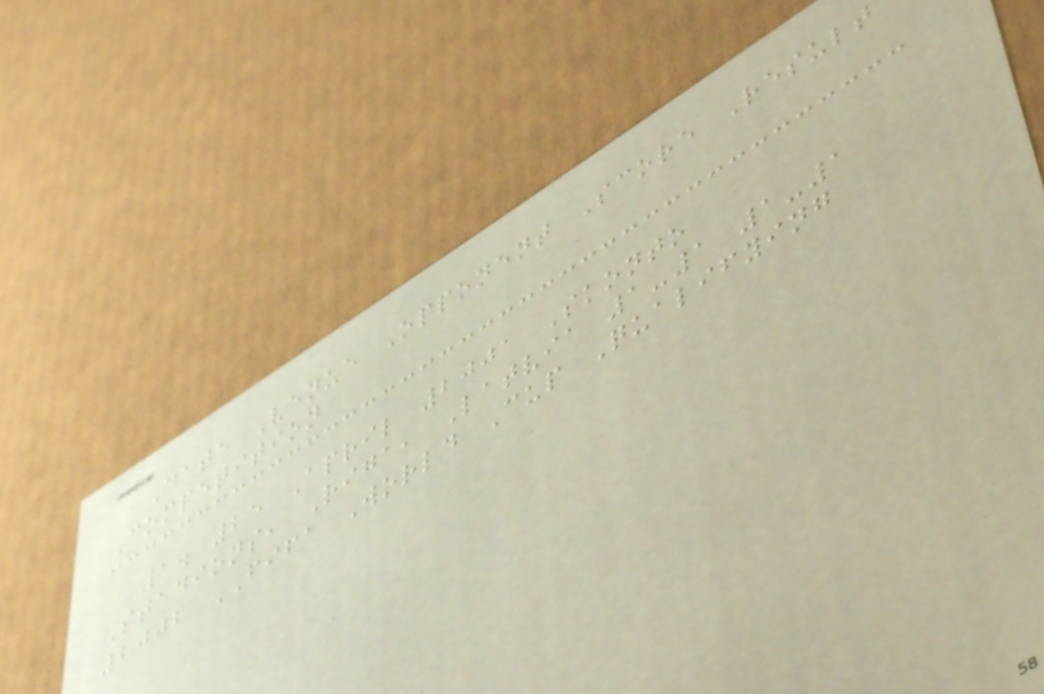Date Venue Opponent Score Result
Competition
1. 25 April 2001 Skonto
Stadions, Riga, Latvia 1-1 1-1
2002 FIFA World Cup Qualifying
